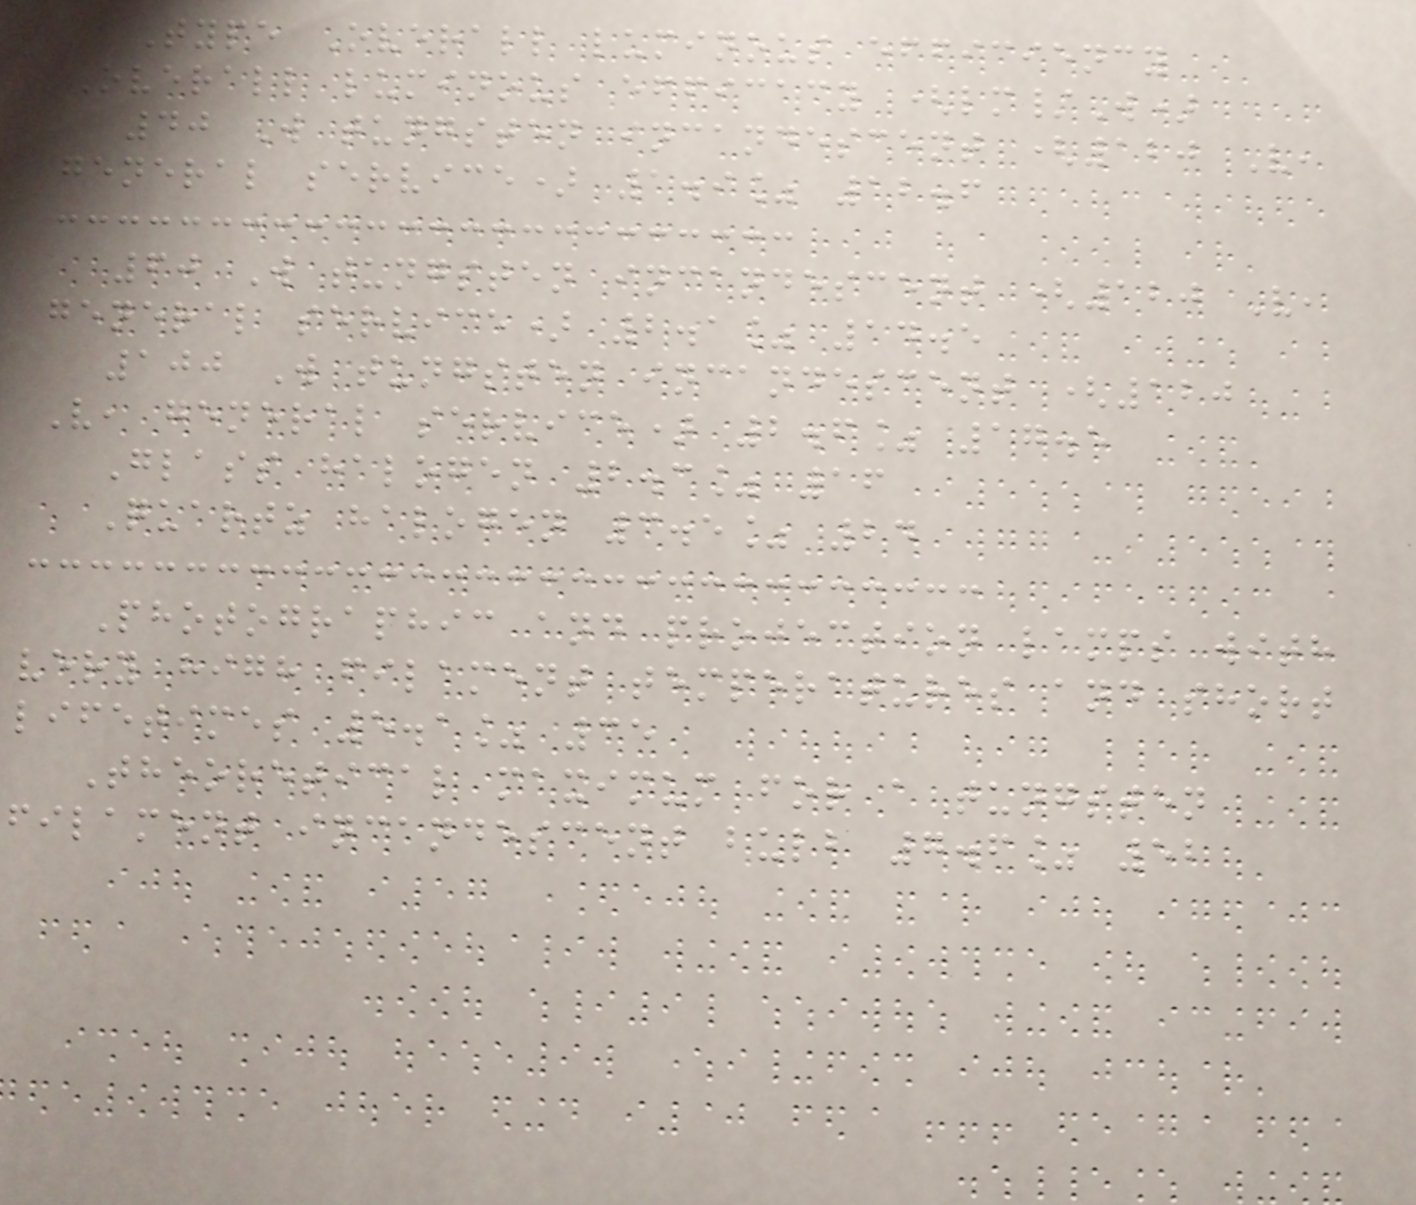Type Overall luminous efficiency
Overall luminous efficacy (lm/W)
40 W tungsten incandescent (120 V,
general service) 1.9% 12.6
60 W tungsten incandescent (120 V,
general service) 2.1% 14.5
100 W tungsten incandescent (120
V, general service) 2.6% 17.5
Glass halogen 2.3% 16
Quartz halogen 3.5% 24
Photographic and projection lamps with
very high filament temperatures and short
lifetimes 5.1% 35
Theoretical maximum for a tungsten
filament incandescent bulb 7.6% 52
